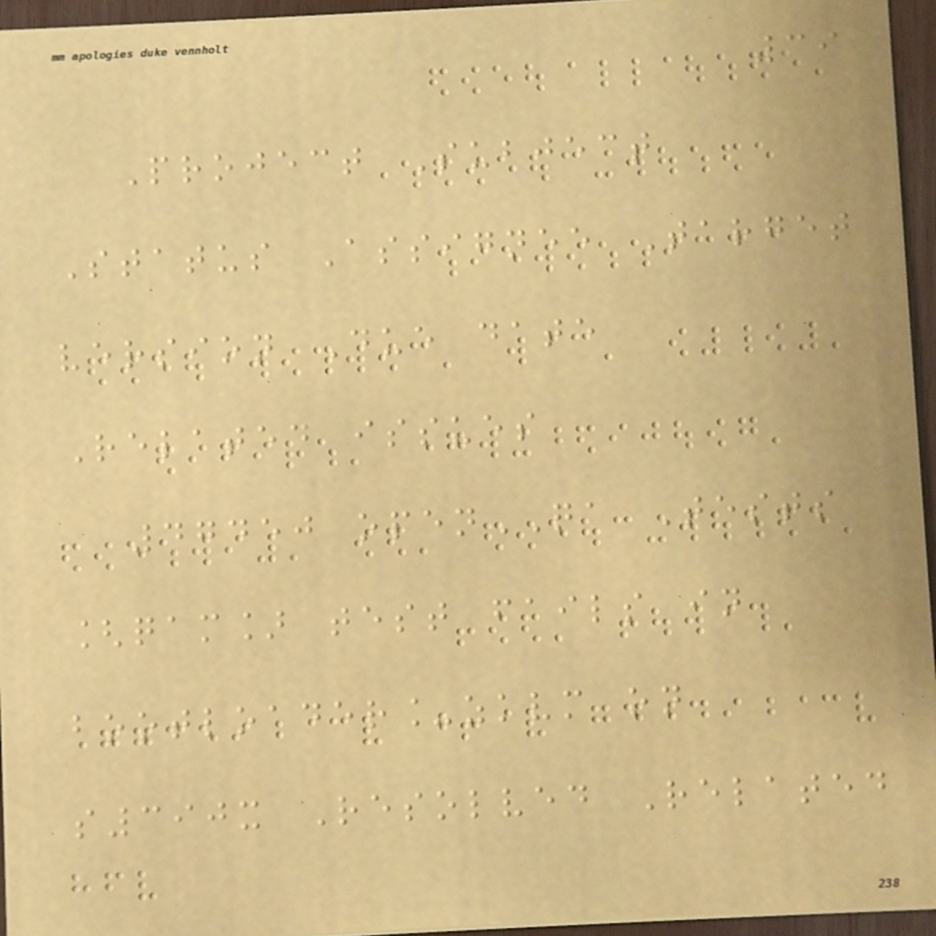39
Project Subject
Status Assignee Target
version Due date
Related issues
47450 openQA Tests
[qam] test fails in
bootloader_zkvm on
s390x Resolved Related
